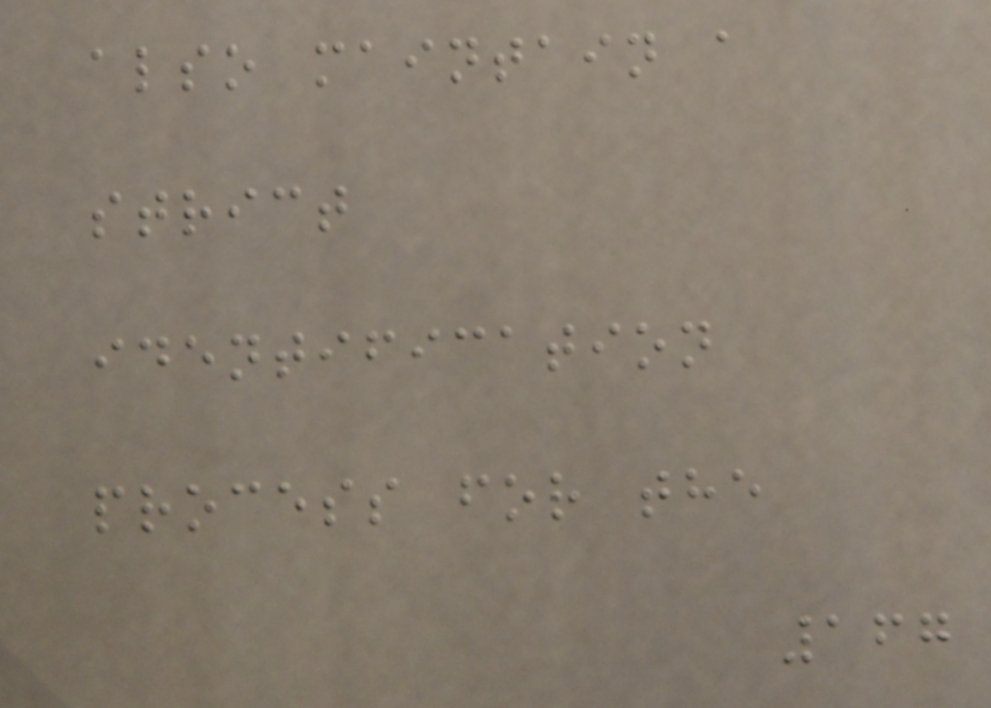also maintain a
strict
identification
process for the
167
